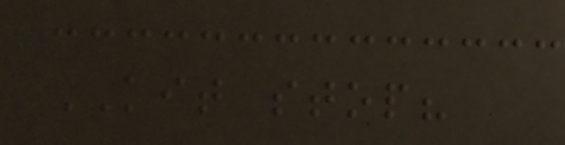KIT stop?
